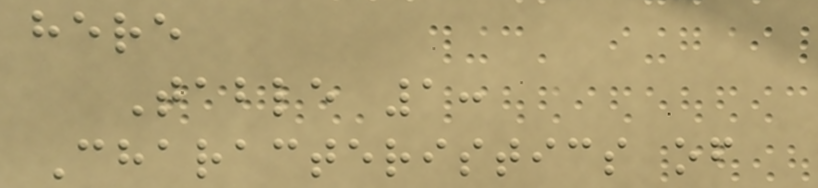here
Table 1:
Characteristics of
